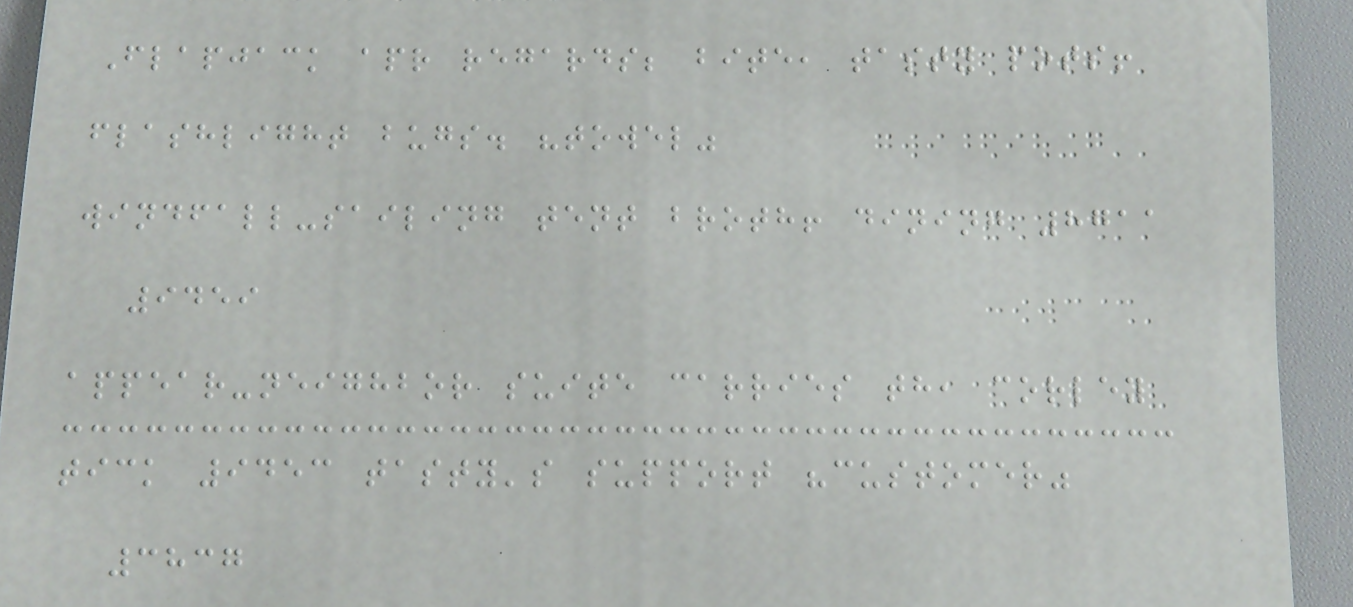Flapjack apr regards; bite, tasty pots!
flashlight bugs. "towel"
windfall-sailing tent broth! dining 8711
9459
appear-neighbor suite carries th, corley
tick 9453 tasty's support "customer"
3837
